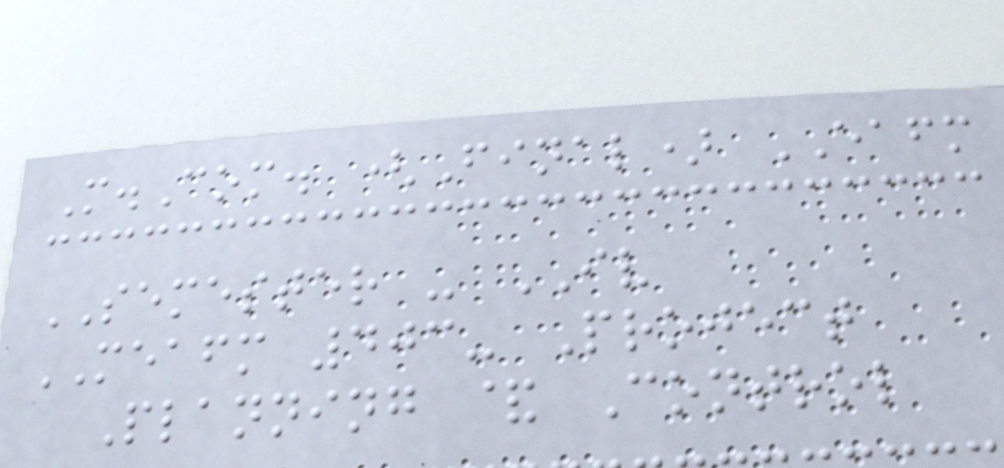M.Com. (Final) EAFM
SEMESTER - IV
MEAFM 403- Project
Planning & Control
